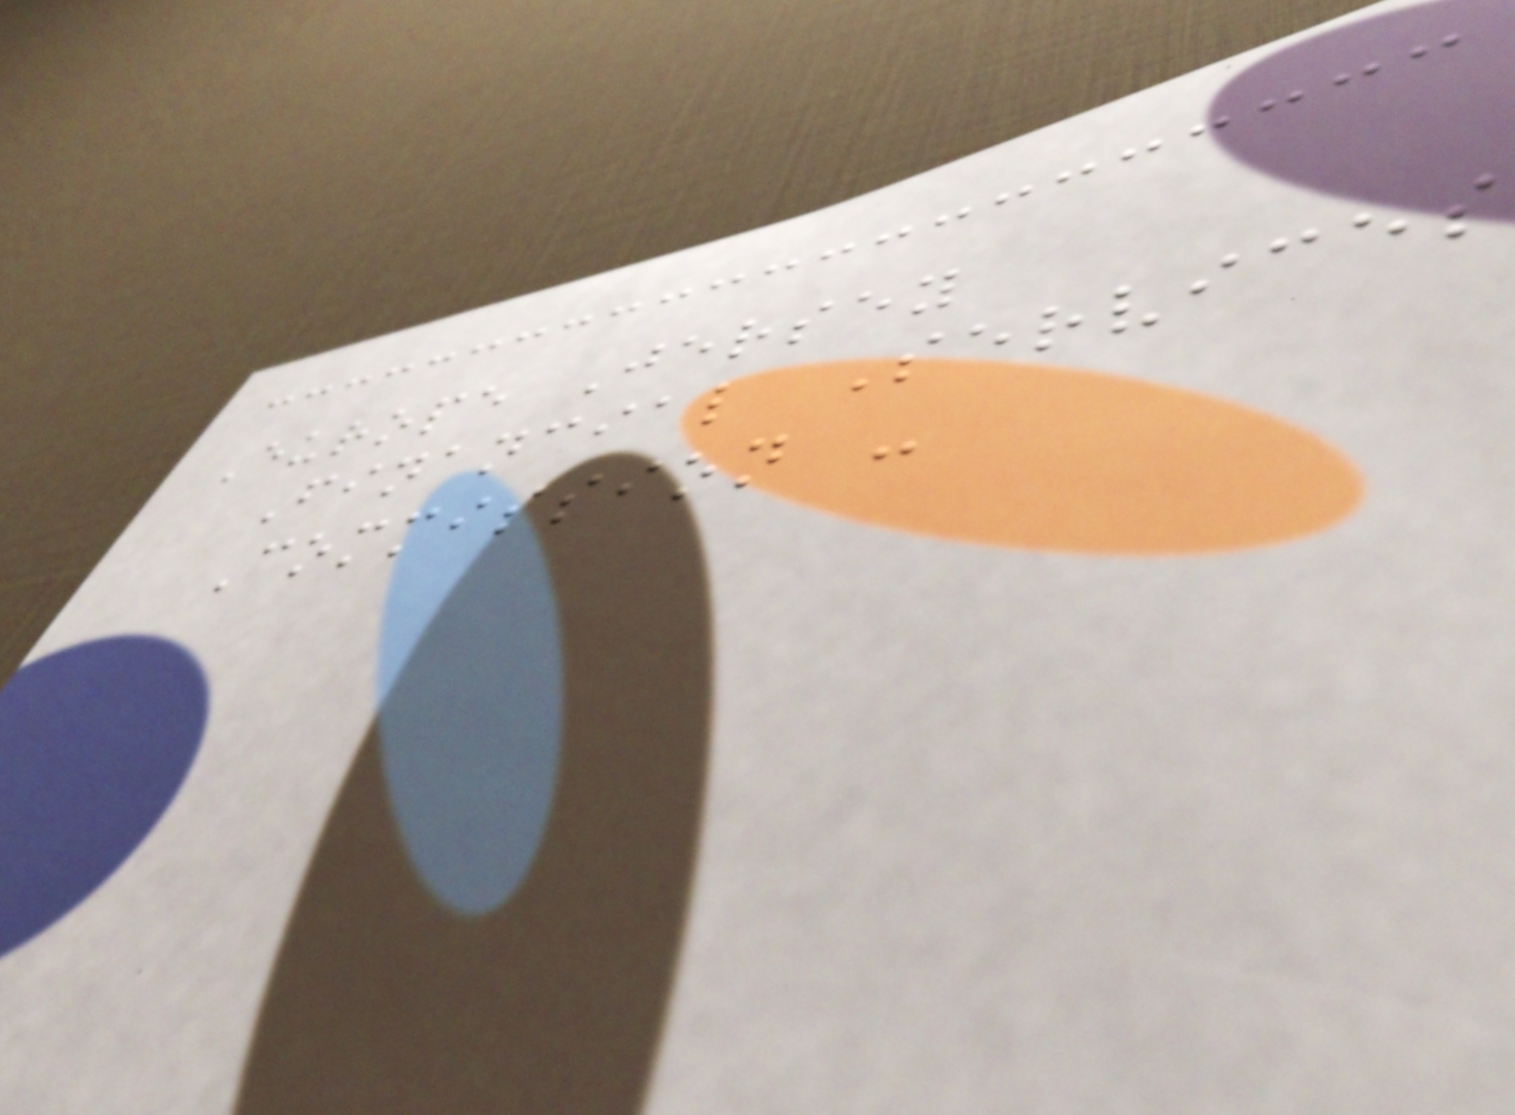Europe Jersey
Financial Services
Commission -
